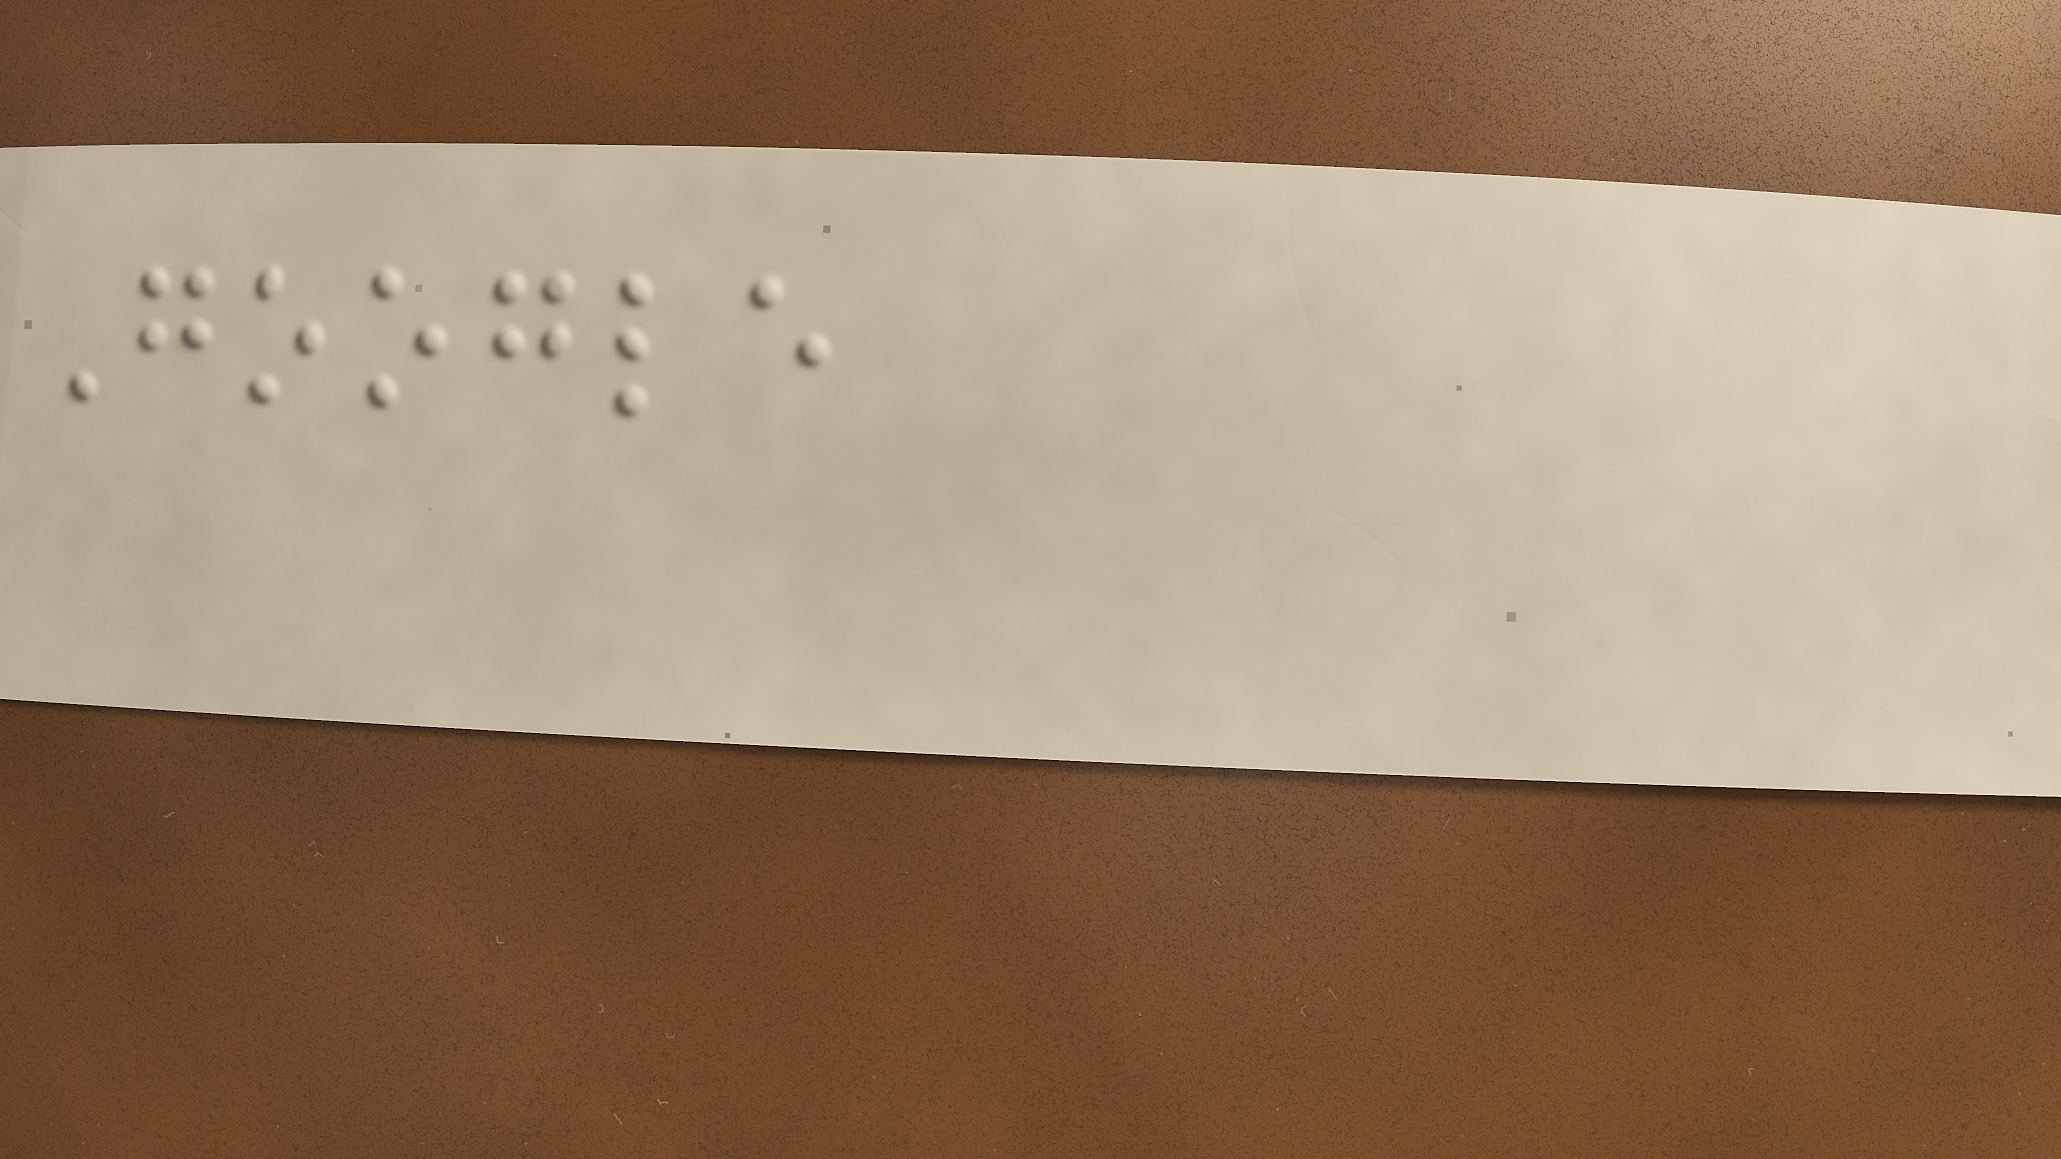Google
